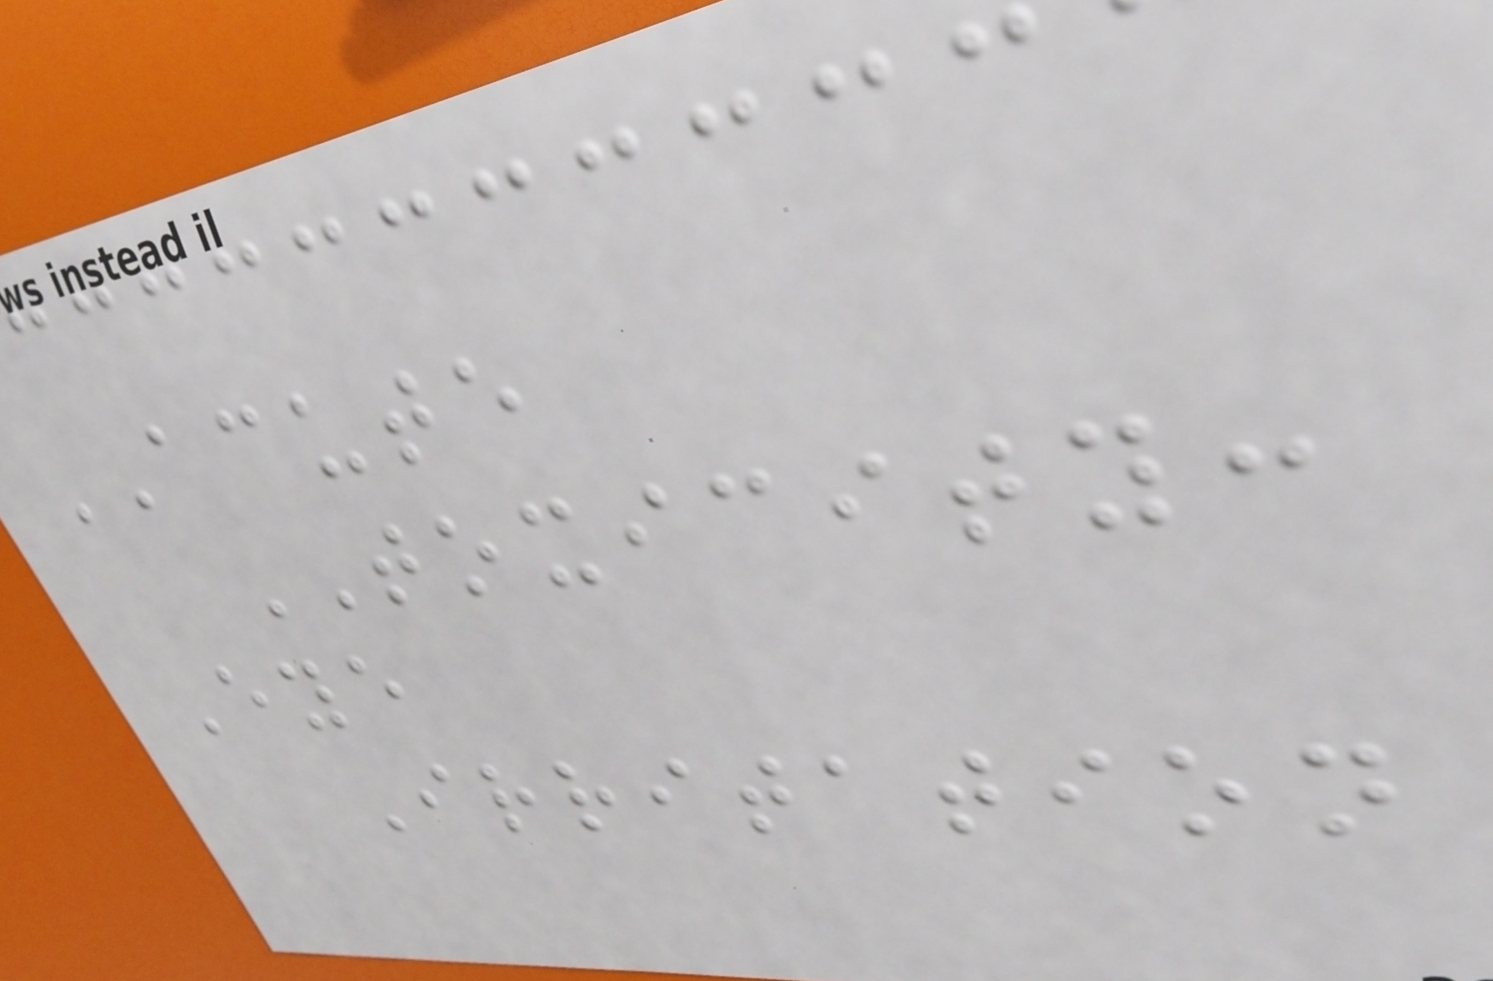ACUTE
TOXICITY:
Eye
Irritation
